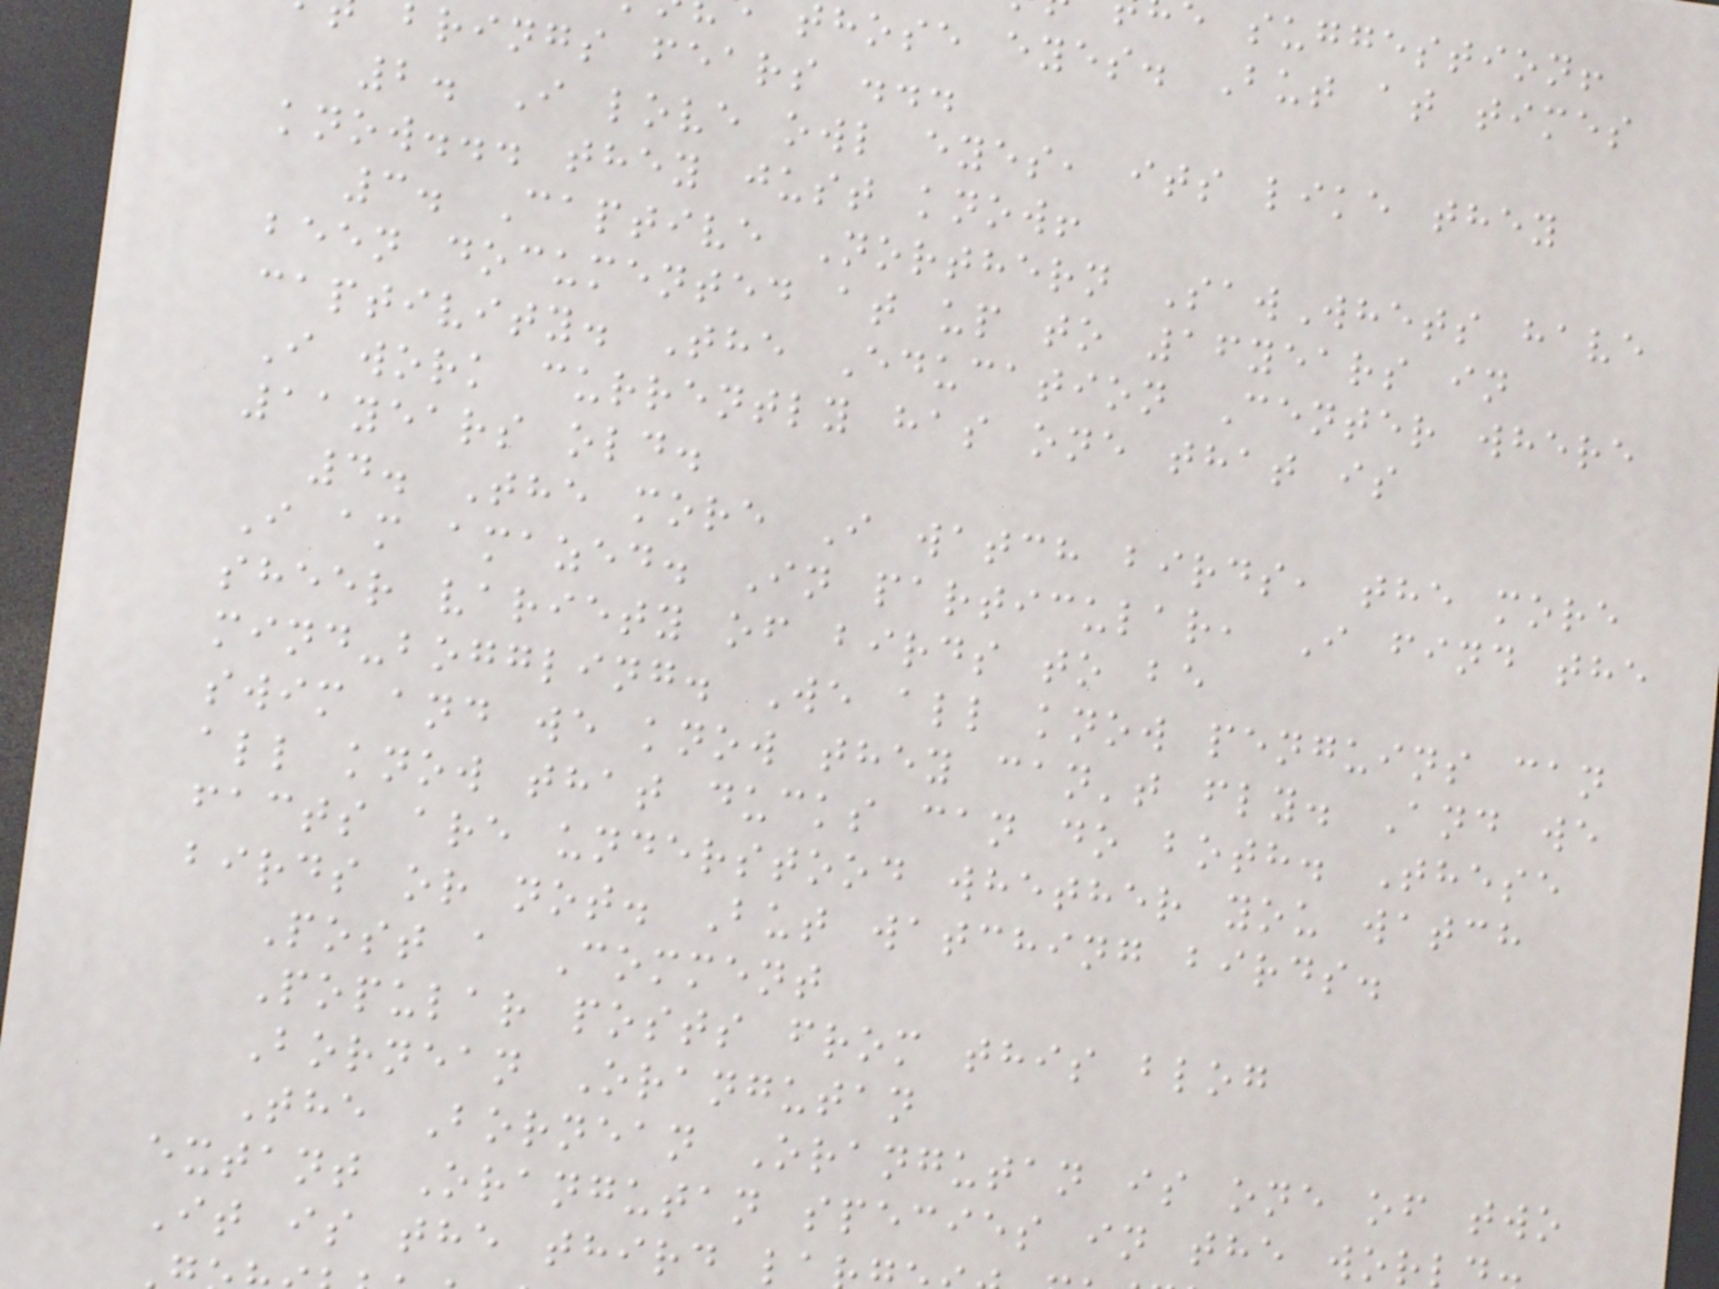suggestion!
those eyes. But at times
brings fears ...
2. I love owl eyes, its like they
know... they just know!
3. Captive Northern SawWhets have
been documented at up to 16years in
captivity. The Education Center where
I work currently has one that is
11years old.
4. The more I watch birds, the more
I am amazed. In particular, I find the
sheer variety of birds to be
mind-boggling. We all know penguins can
swim and we know they can't fly. And we
all know that ducks can do both. These
facts are understood whether you watch
birds or not. But watching birds.
Post a Comment
Popular posts from this blog
Bornean Orangutan
The Bornean Orangutan is one of two
extant Orangutan species in the wor
It is the third l
